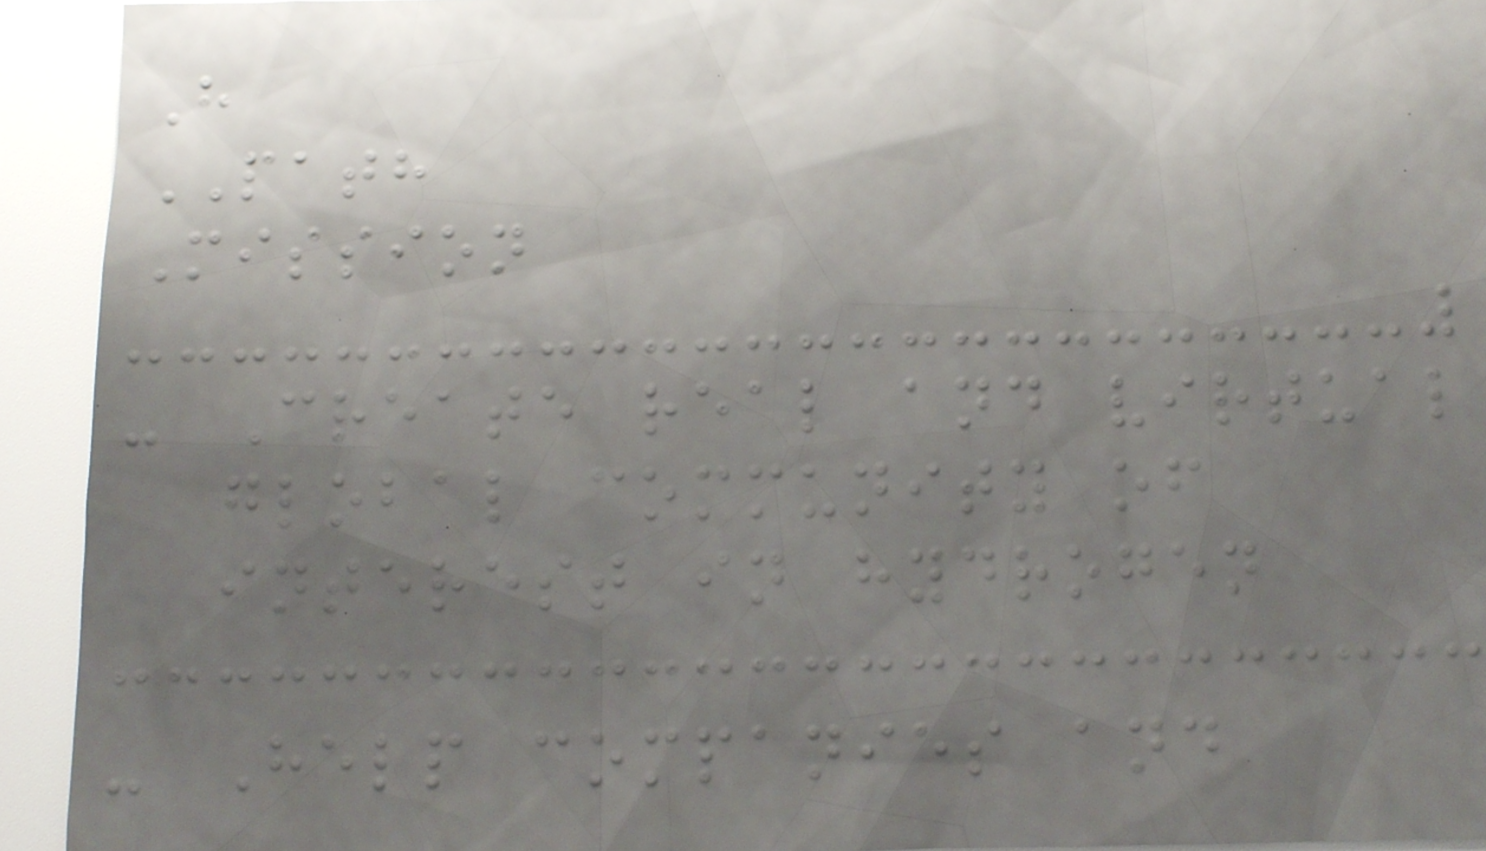H
PATH
Mission
- Create real and virtual
global community of
interest in hydrogen
- Help companies and
